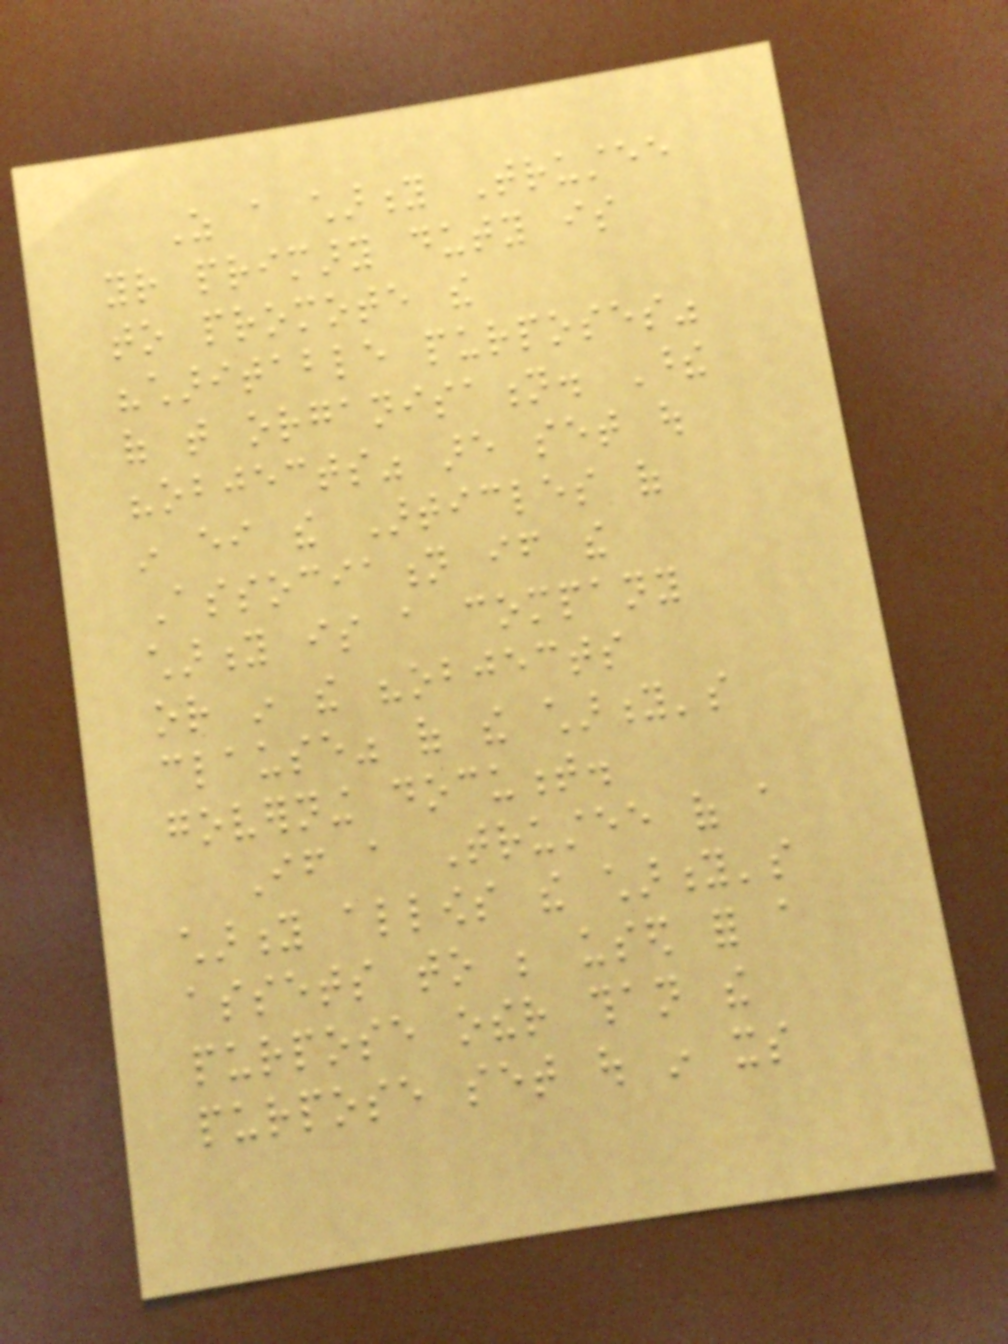As a charity Trustee
your primary duty is
to promote the
"charitable purposes"
of that organisation. These
"objects" are set out
in either the Articles of
Association if the
charity is a company
or in the "objects
clause" of the charity's
governing document.
If a Trustee of a
charity allows the charity's
assets to be used for a
purpose other than the
purpose set out in its
